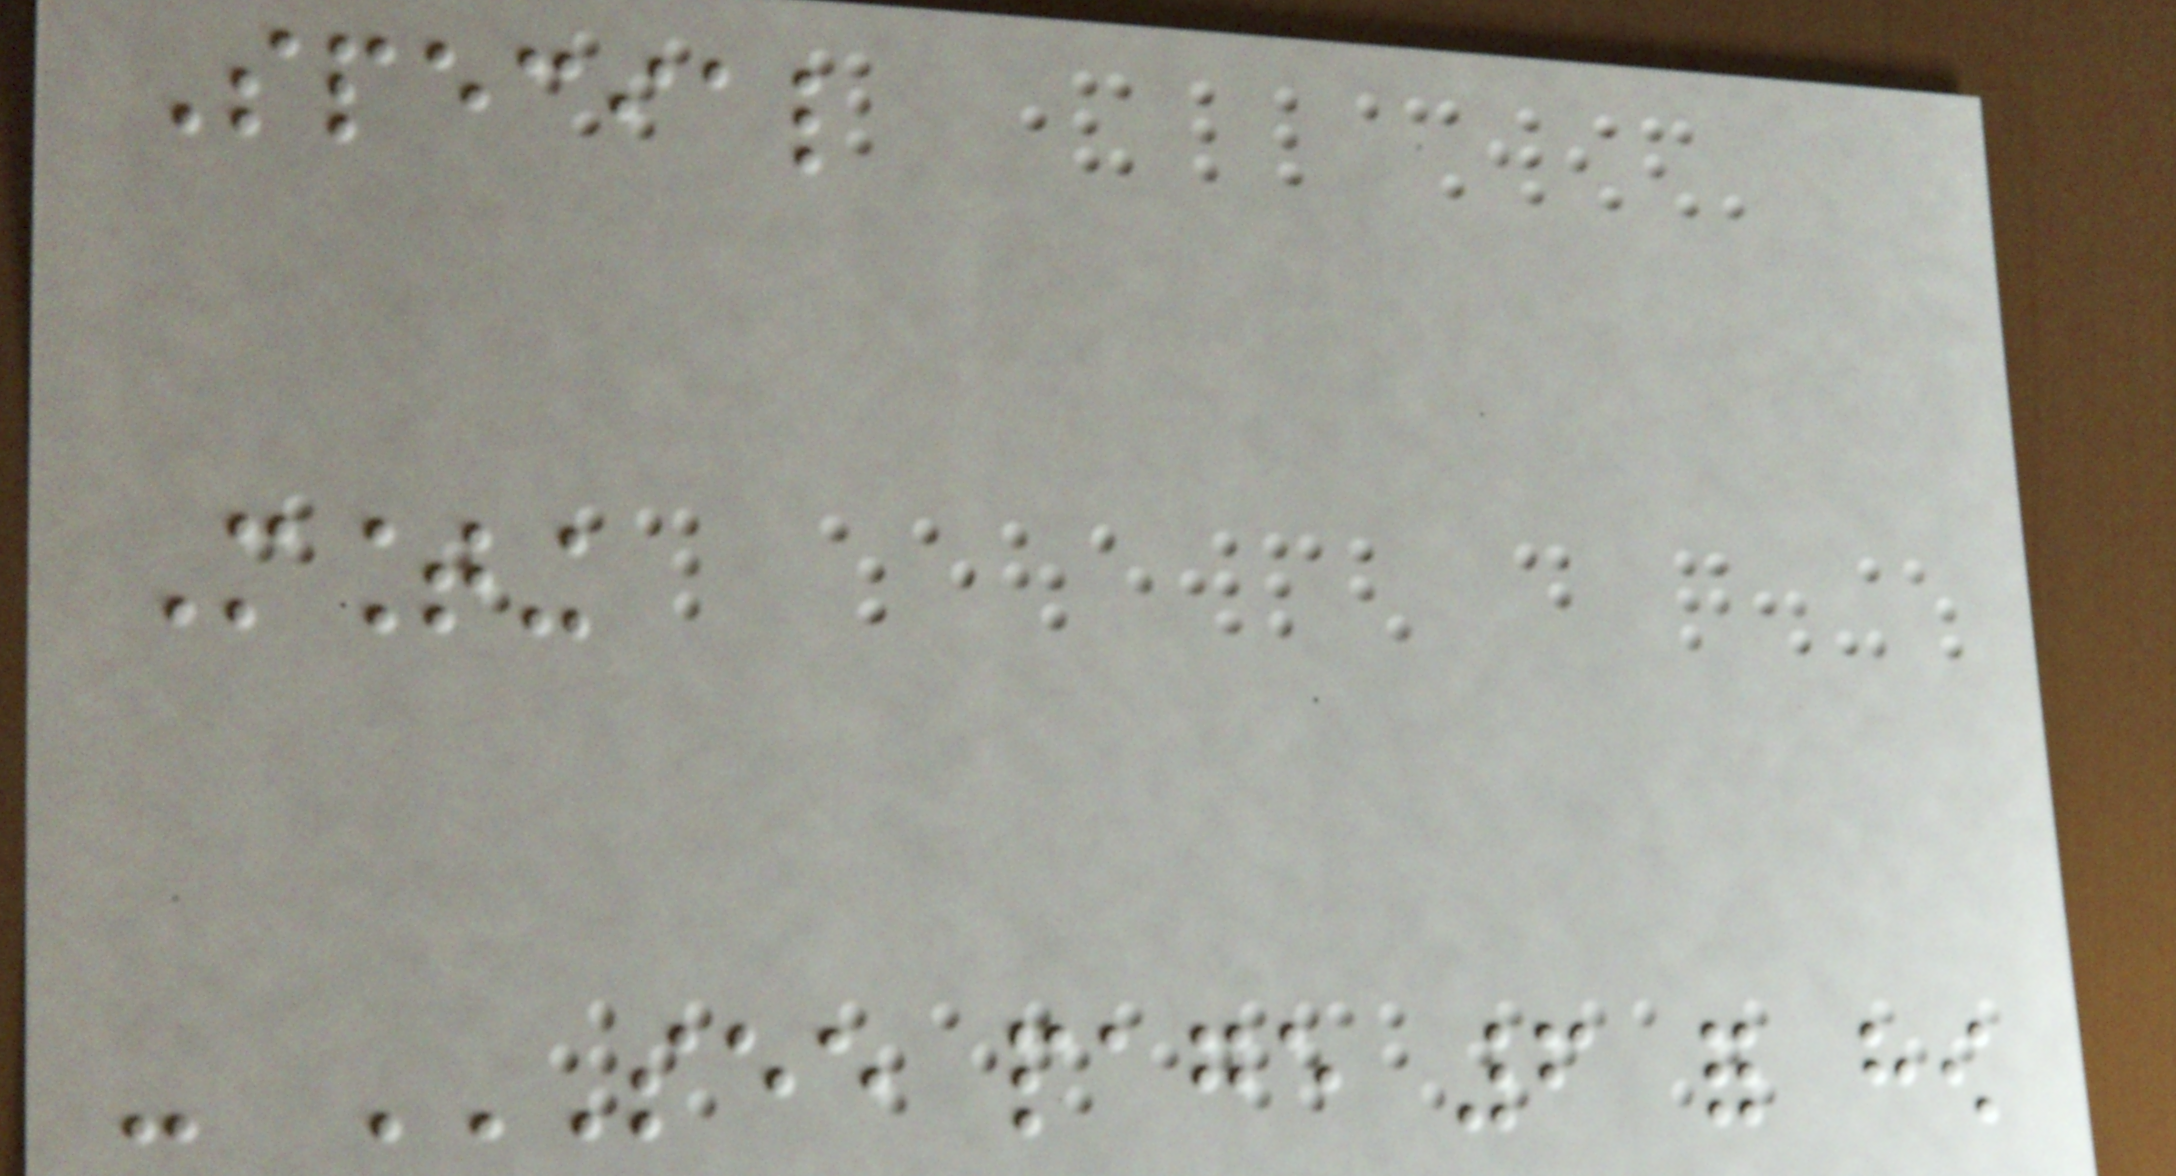Special
Mounting
- SEE PAGE 6 FOR HOW
